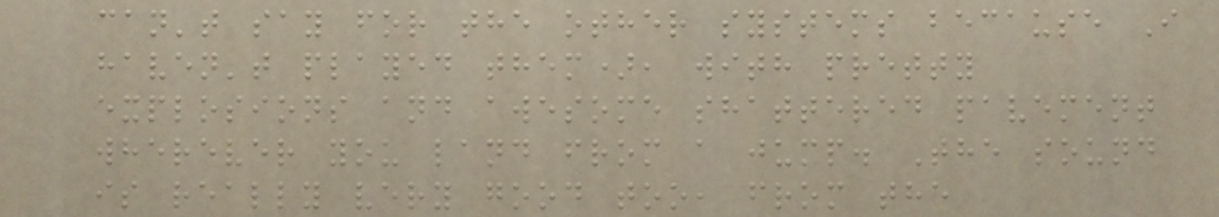can't say for the other systems because I
haven't played them), with pretty
explosions and awesome shattered pavement
wherever you land from a jump. The sound
is really very good too, from the
